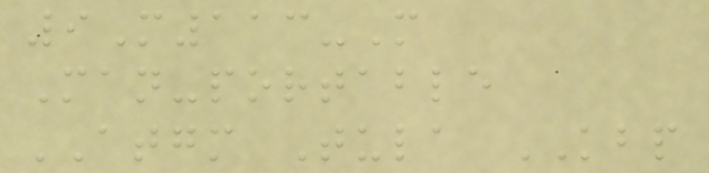9M113-M
Man-portable
ATGM Tula KBP
